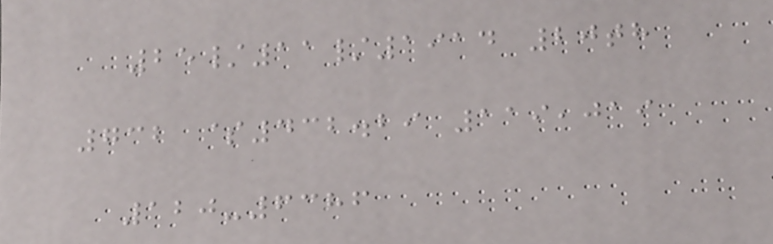25/11/1914 20th
732 $432.29 119,019
120-6386
